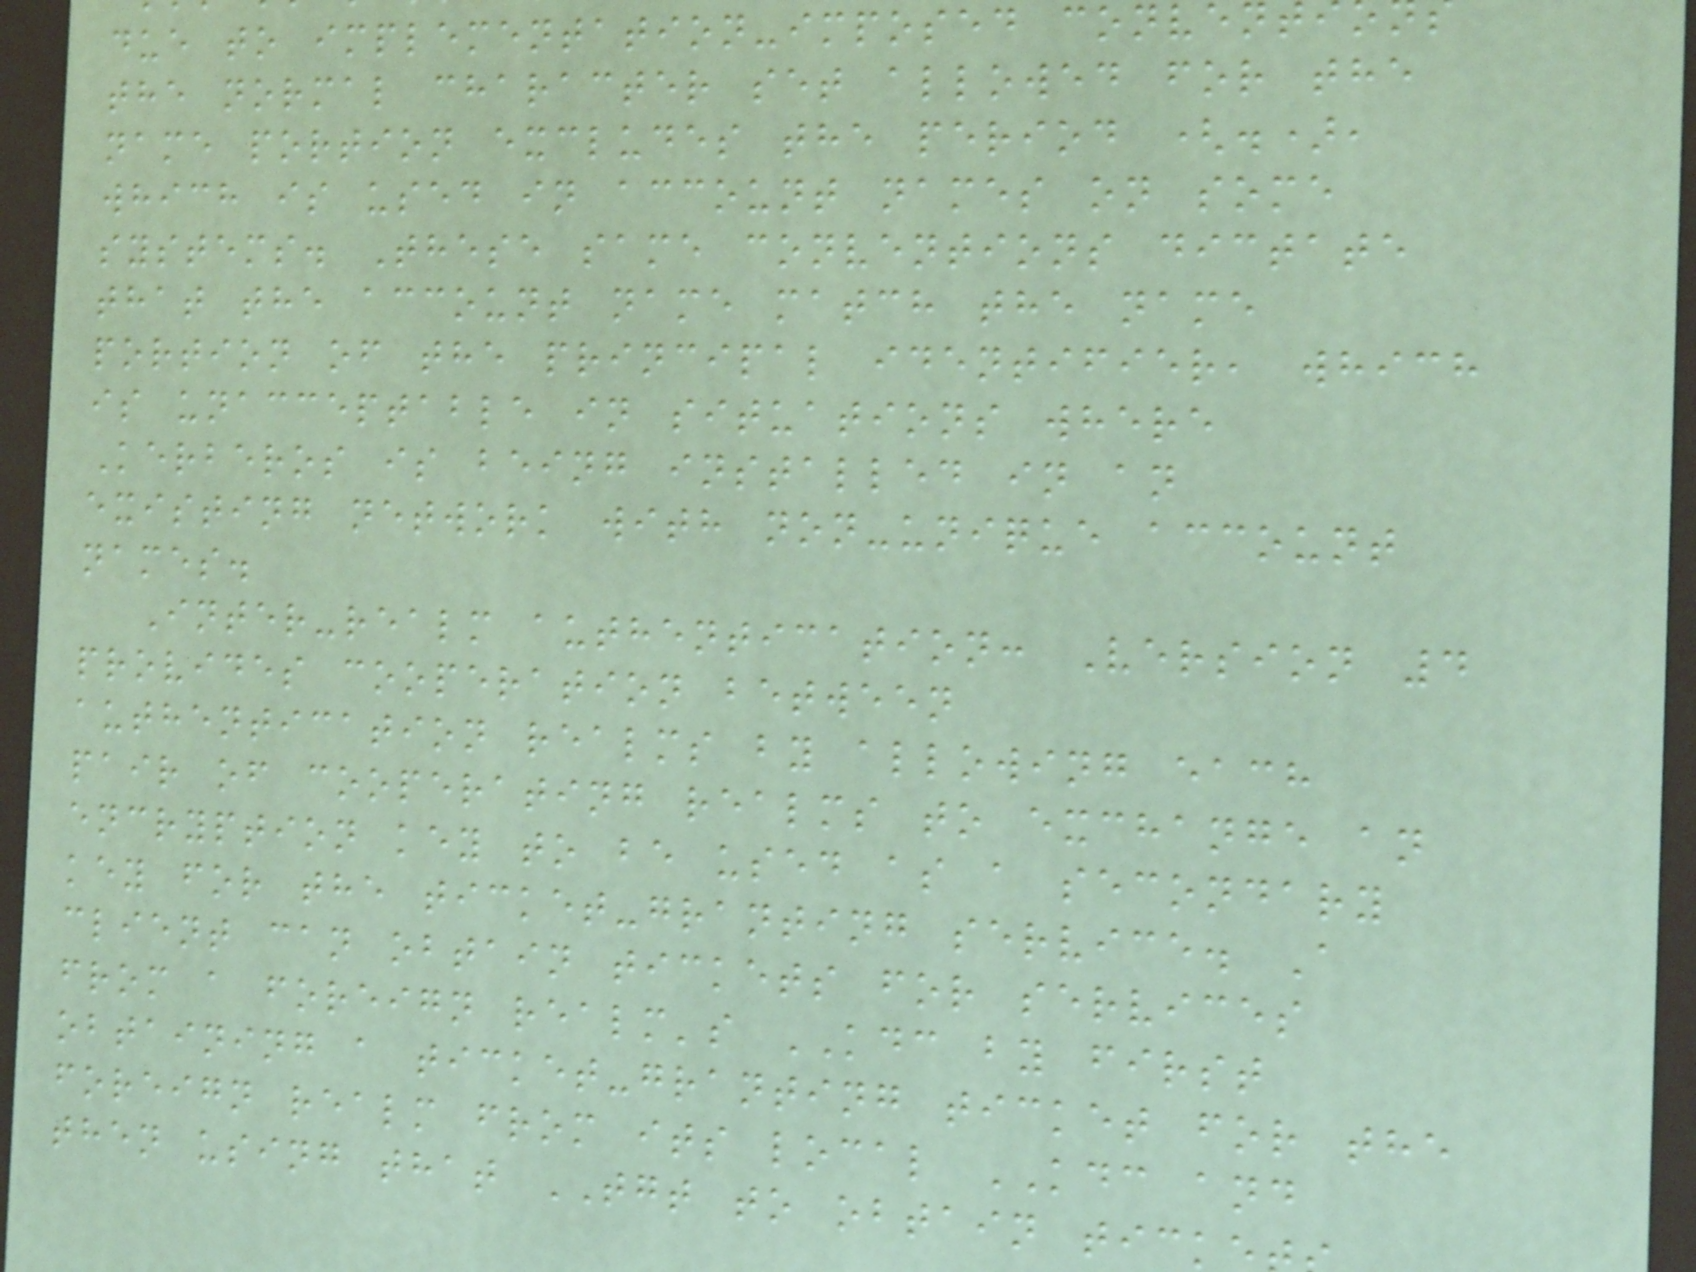due to implementation-imposed conven
the normal character set allowed for the
name portion excludes the period (.),
which is used in account names on some
systems. These same conventions dictate
that the account name match the name
portion of the principal identifier, which
is unacceptable in situations where
Kerberos is being installed in an
existing network with non-unique account
names.
Inter-realm authentication: Version 4
provides cooperation between
authentication realms by allowing each
pair of cooperating realms to exchange an
encryption key to be used as a secondary
key for the ticket-granting service. A
client can obtain tickets for services
from a foreign realm's KDC by first
obtaining a ticket-granting ticket for the
foreign realm from its local KDC and
then using that TGT to obtain tick
